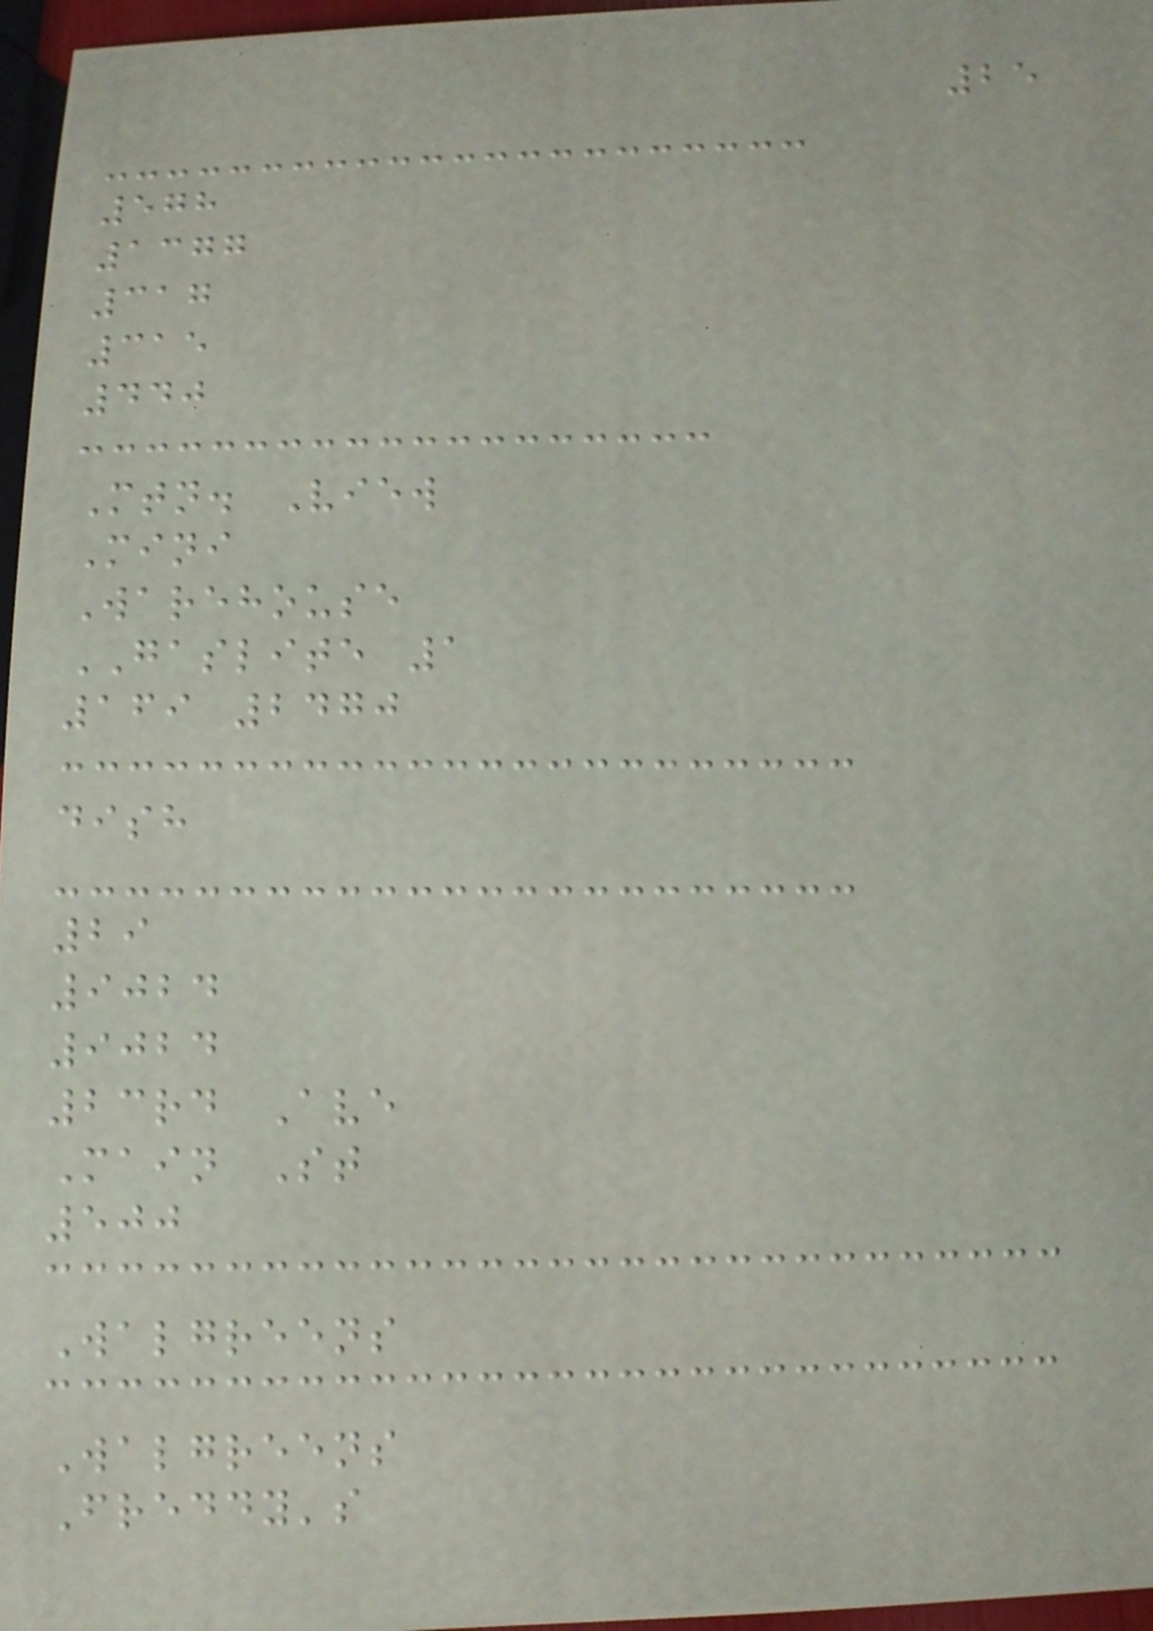25
578
1377
317
315
440
Mtn. View
Mini
Warehouse
GASLITE 1
169 2470
dish
29
9024
9024
23rd Ave
Main St
500
Walgreens
Walgreens
Freddy's
